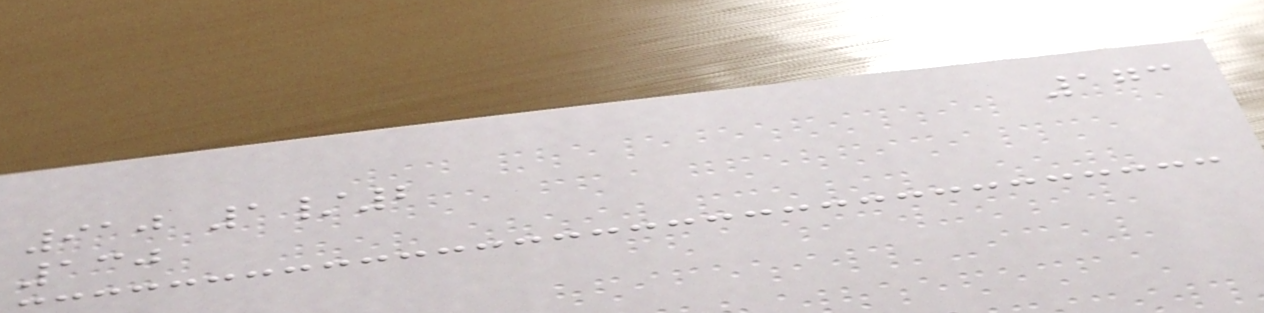173
910 1/2
130
